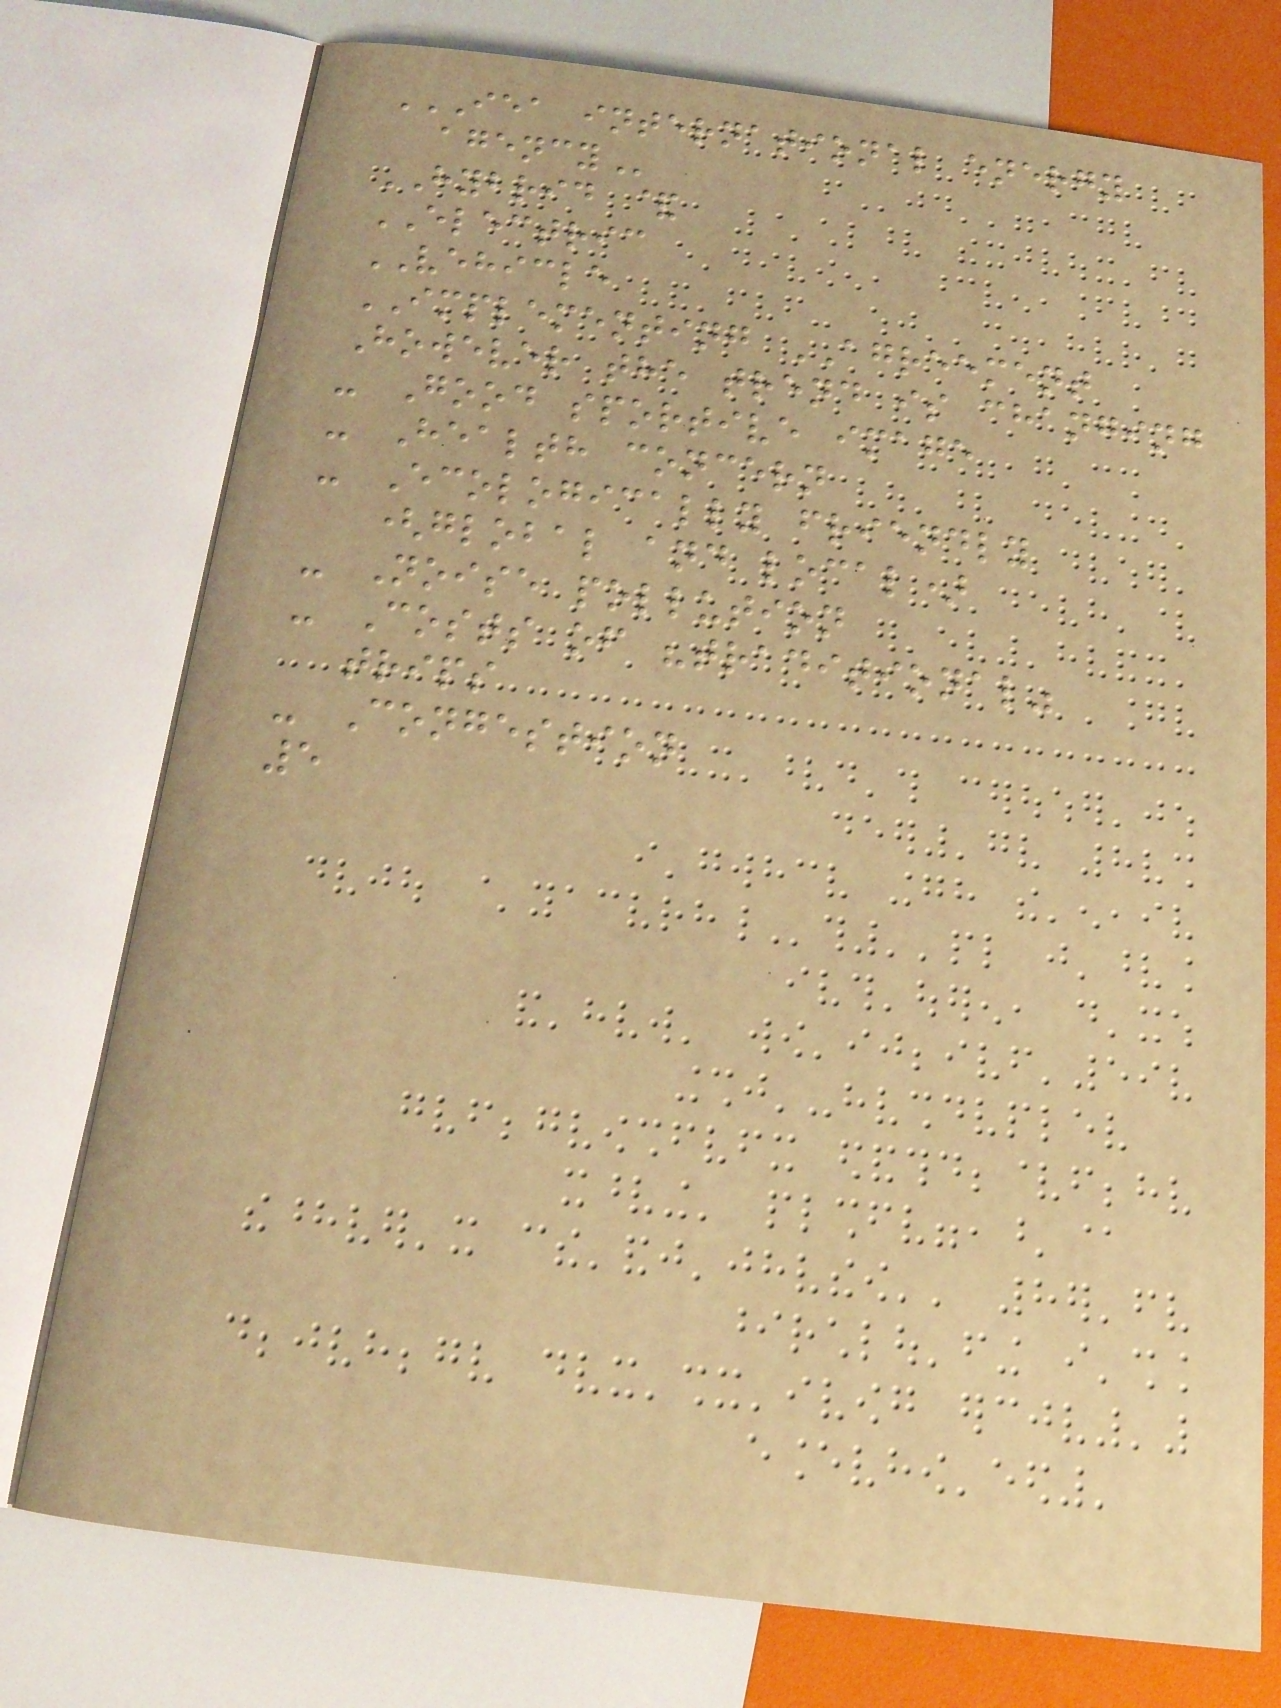IEA INTERNATIONAL ENERGY
AGENCY
HYBRID &
ELECTRIC
VEHICLE
IMPLEMENTING AGREEMENT
However the trend is changing
- Good sportive image
- Health concern
- Ecologically friendly
(global and local)
- Noise pollution
- Costs of "traditional"
trips
- Congestion
5
